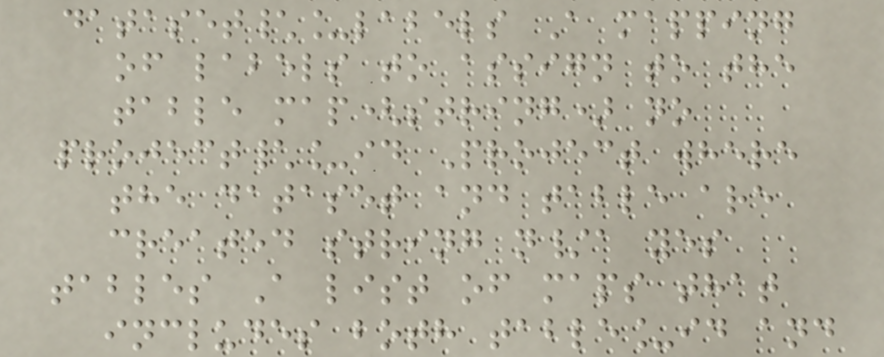dataset\_labels A mapping
of labels to assign to the
table map(string) no
project\_id Project where
the dataset and table are
created string n/a yes
tables A list of maps that
includes both table_id and
